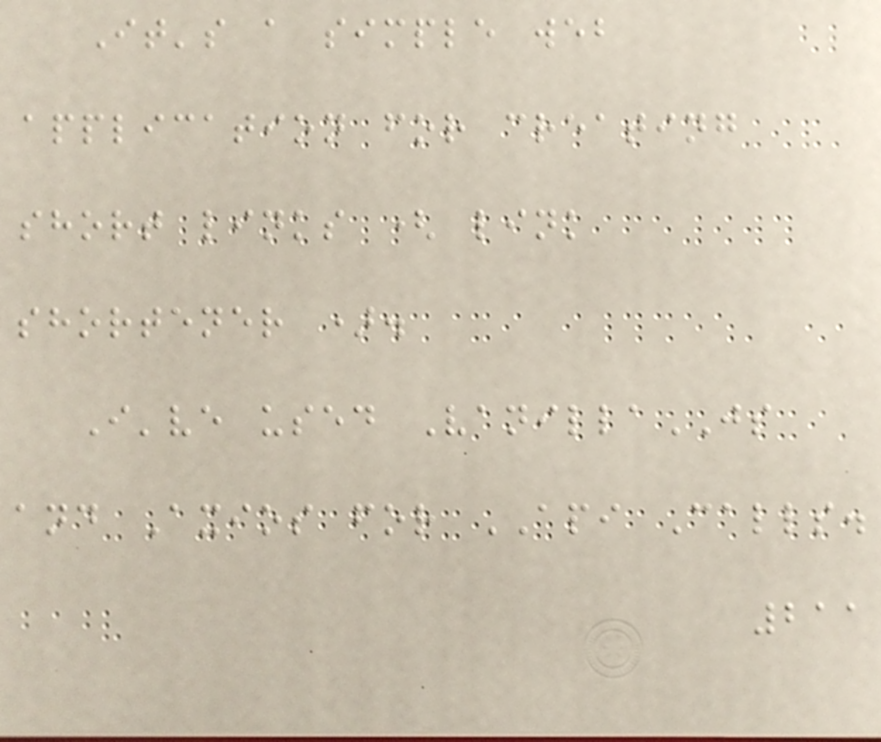It's a simple web
application for creating
short links ( link
shortener ).
I've used VanillaJS
and Axios for API Calls.
211
